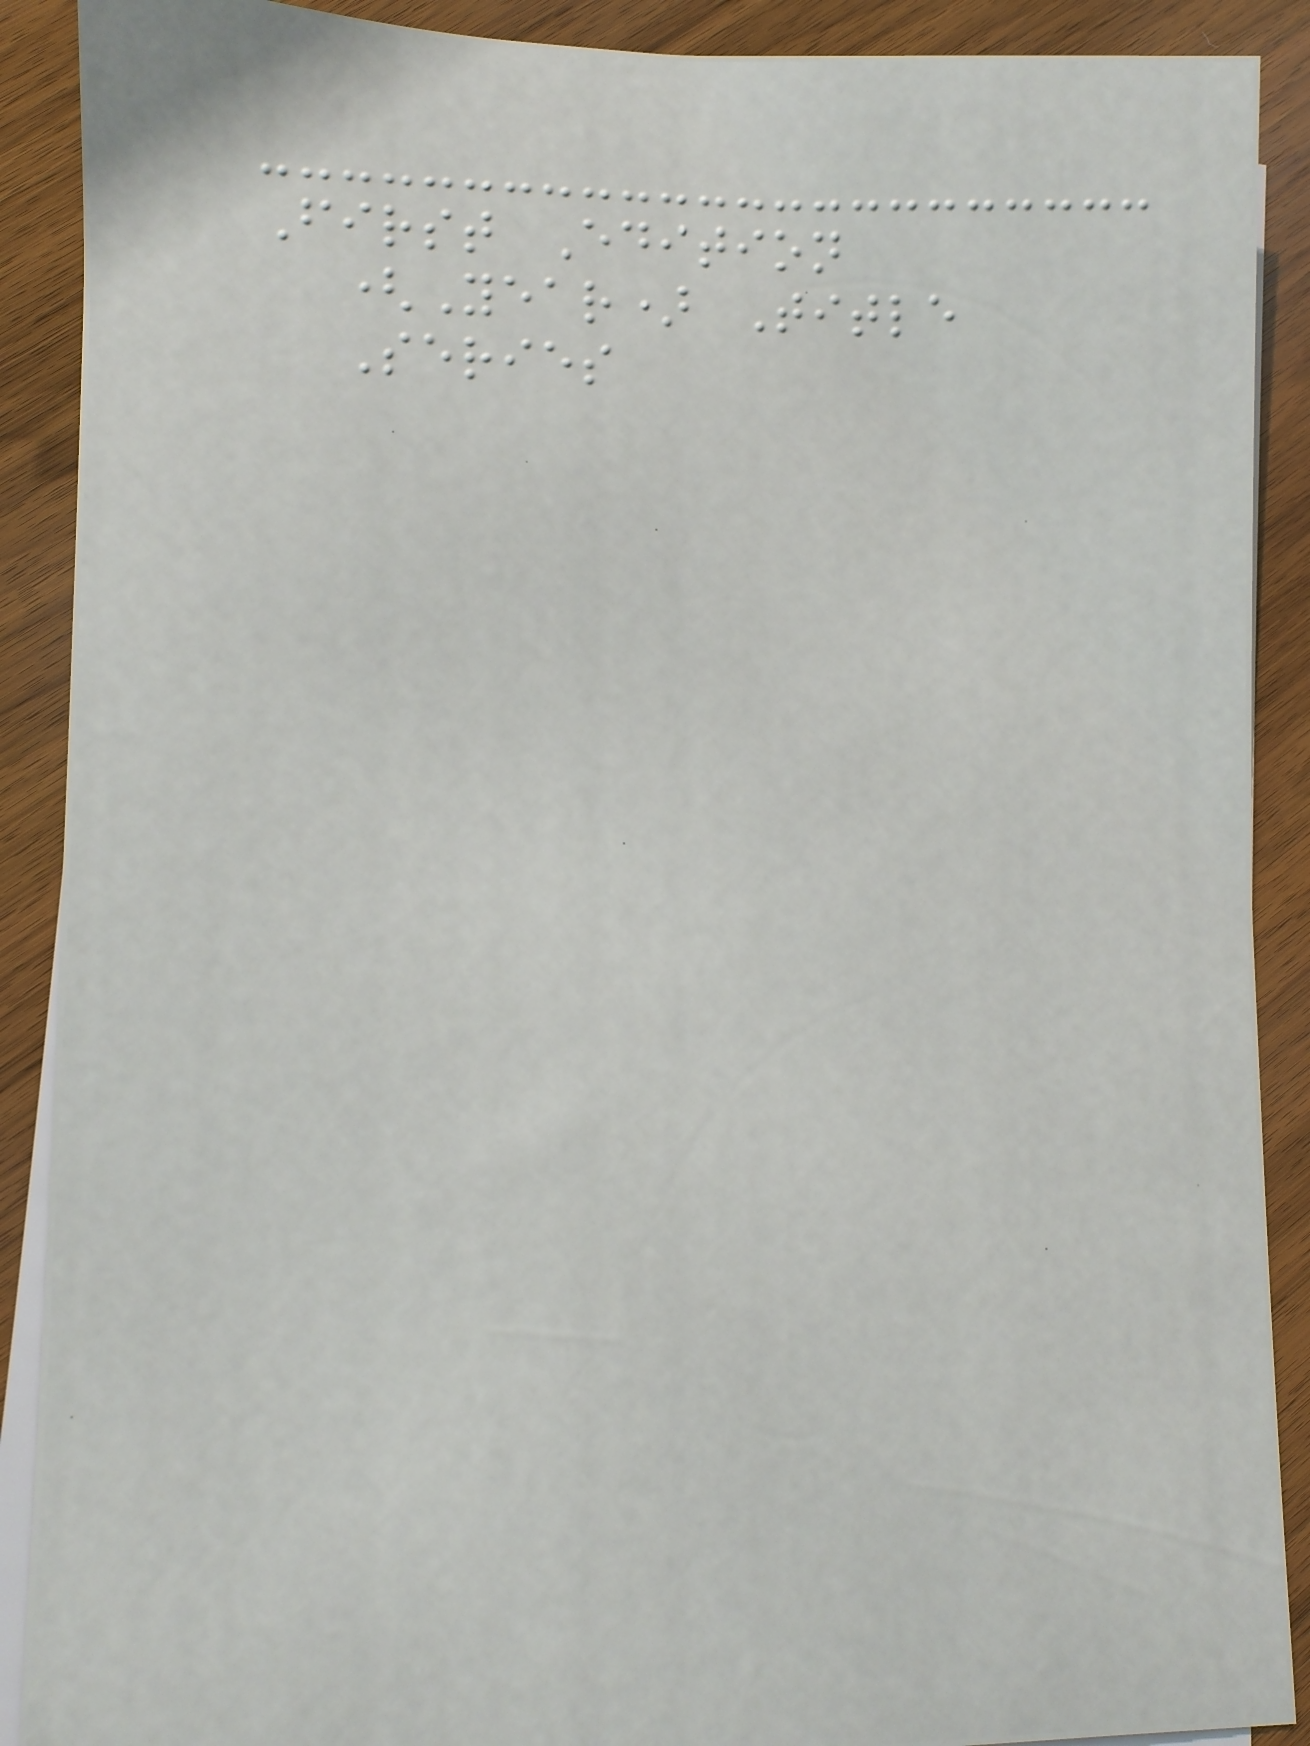First Edition
(Year) Title
Series
